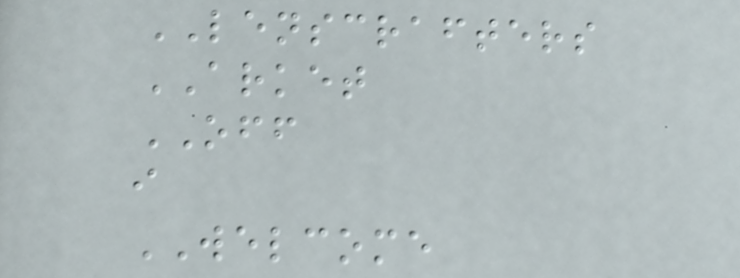LENSCRAFTERS
ARKET
OFF
i
WELCOME
